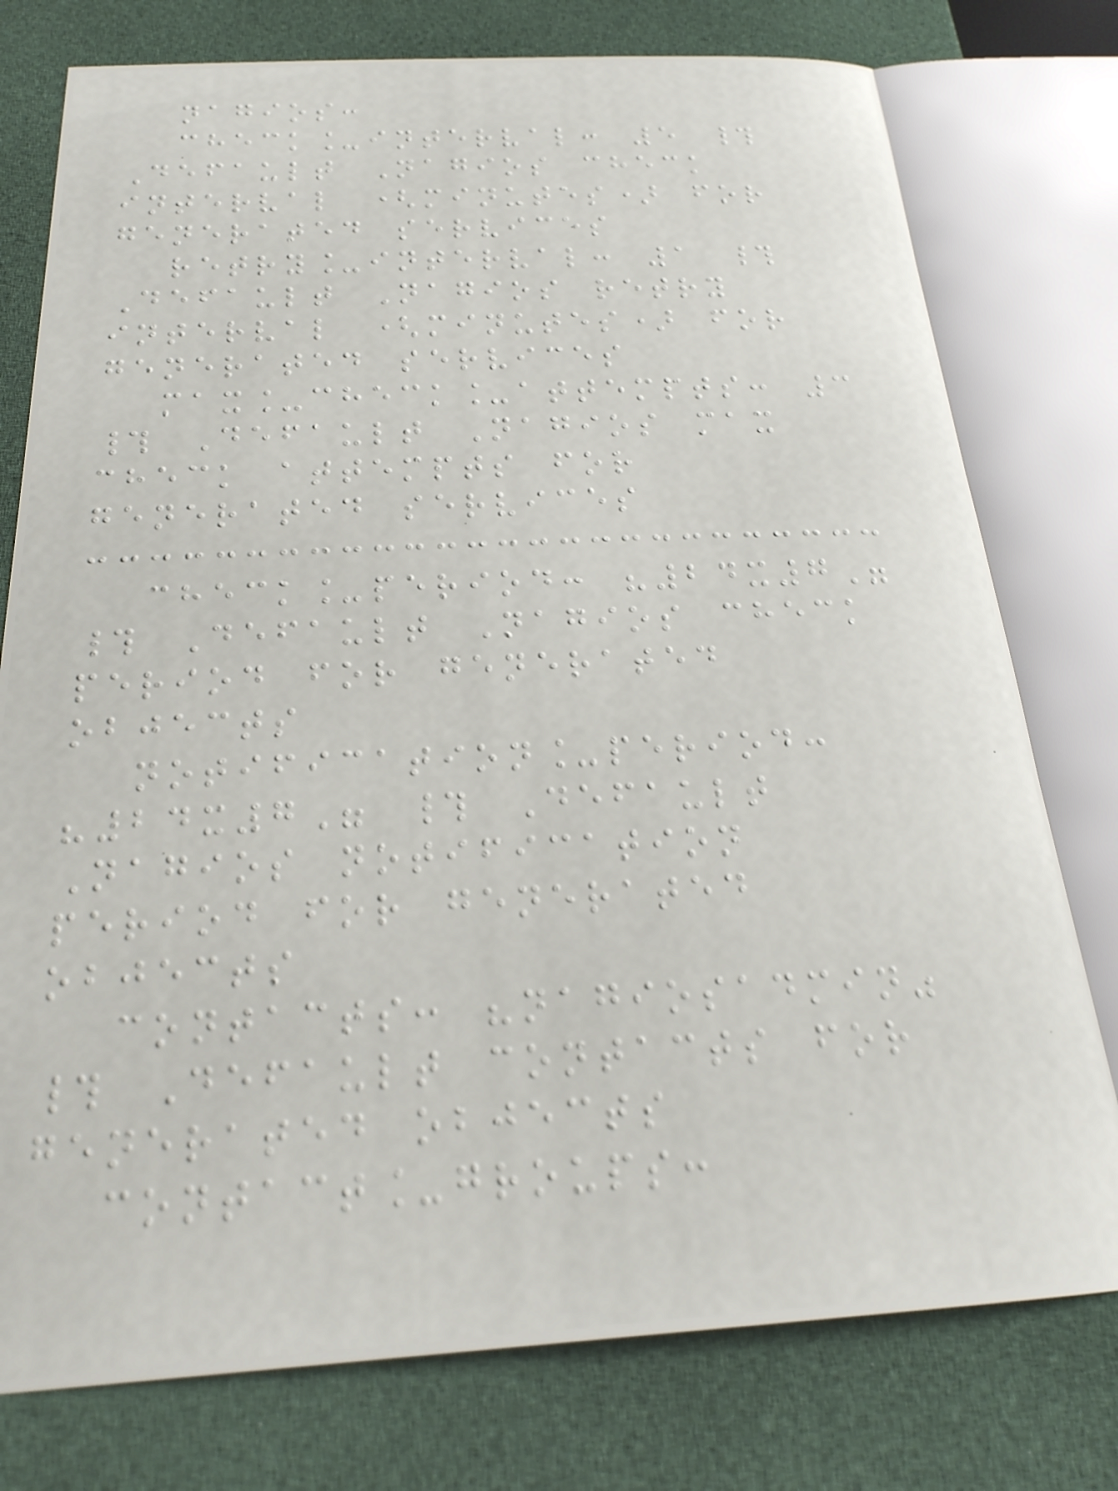nagios:
check_interval: 5 #
Default Nagios check
interval (minutes) for
generated services
retry_interval: 1 #
Default Nagios retry
interval (minutes) for
generated services
max_check_attempts: 3
# Default Nagios max
check attempts for
generated services
check_period: "24x7"
# Default Nagios check
period for generated
objects
notification_period:
"24x7" # Default
Nagios notification
period for generated
objects
contacts: "nagiosadmin"
# Default contacts for
generated objects
contact_groups:
